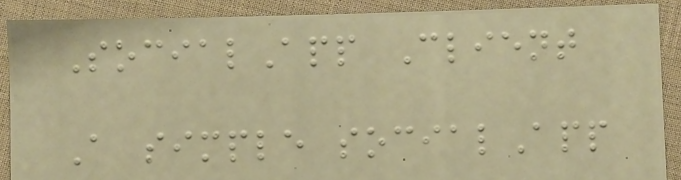SocialApp Client
A simple socialApp
